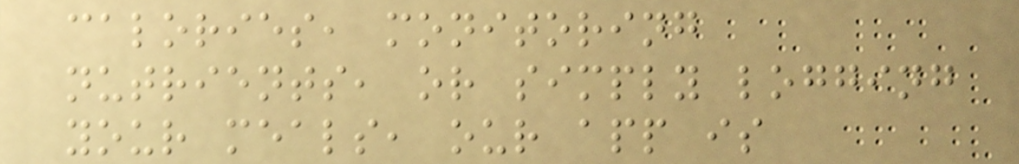calories, monitoring
nutrients, or simply logging
your meals, our app is
